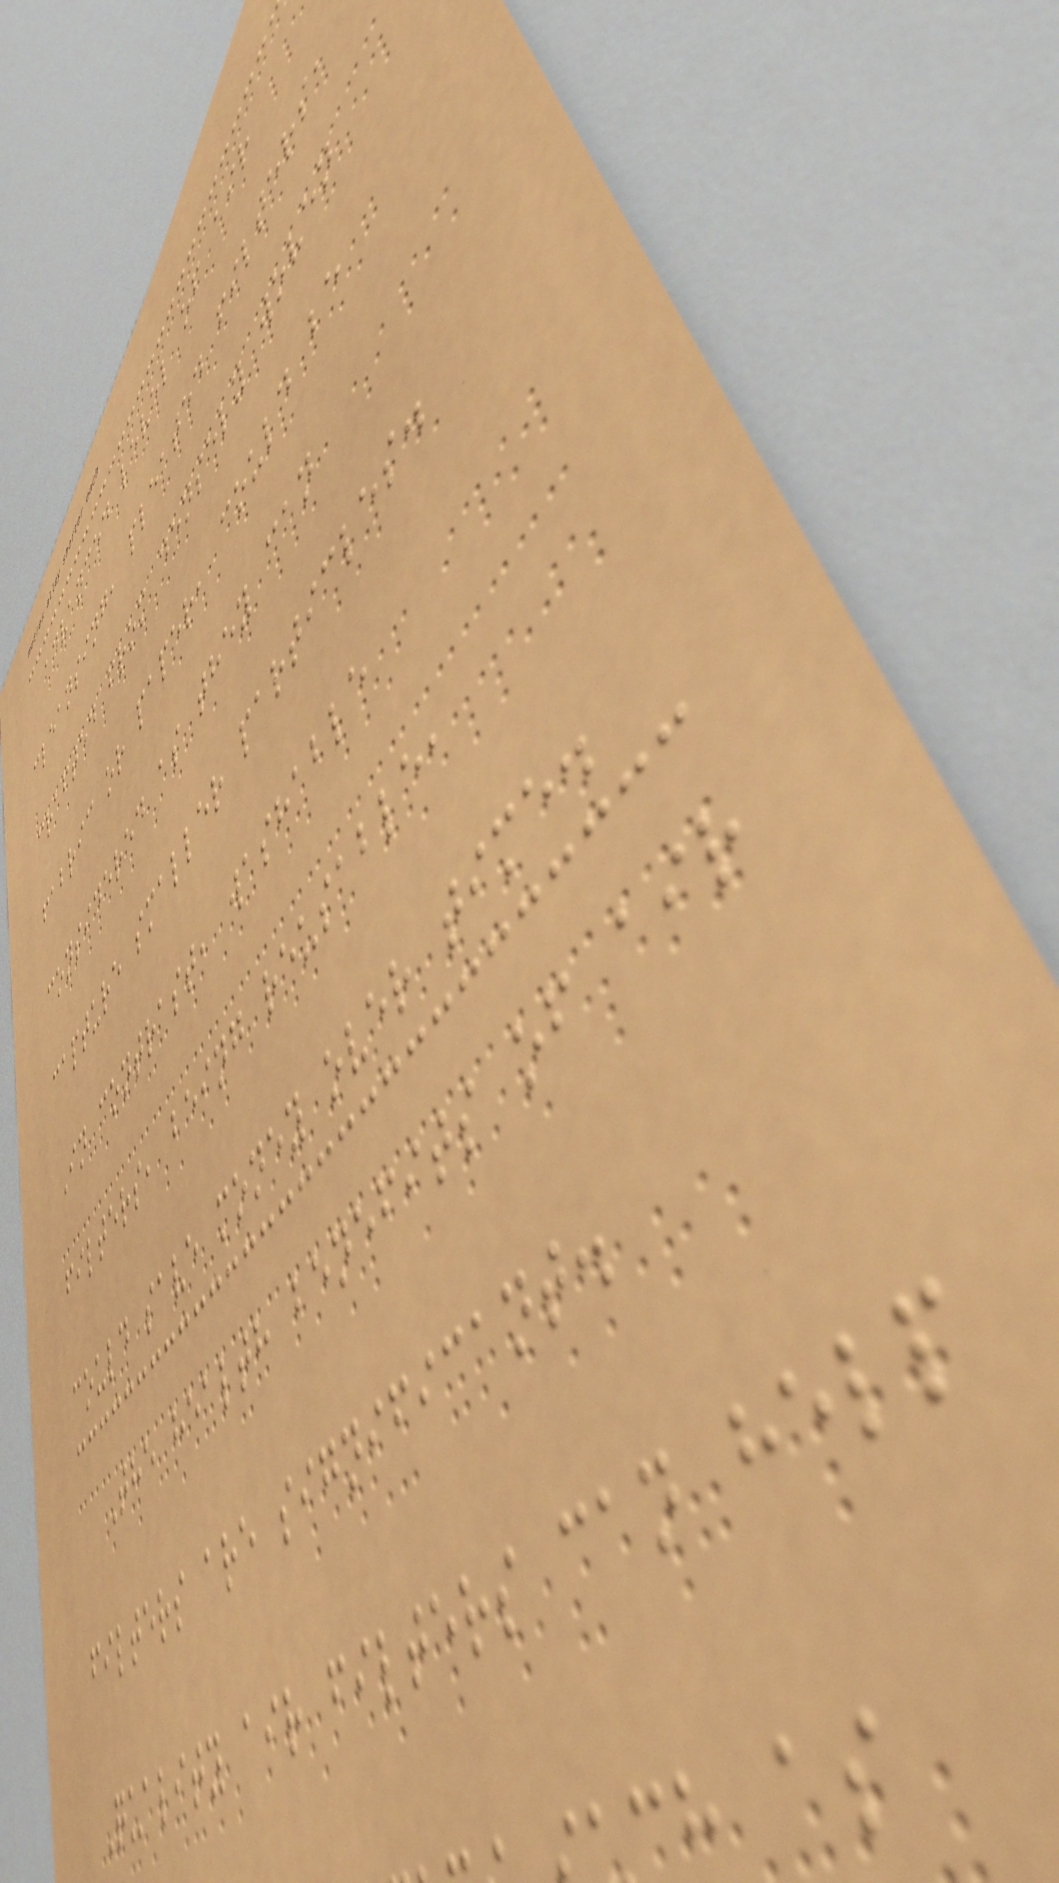advanced level of air
cleansing, pleated filters,
crafted from densely woven
fabric or paper, could be
considered as they can
capture smaller particles.
In contrast, washable
filters, being reusable,
could save money over time.
The health benefits of air
filters are significant.
Quality air filters can help
